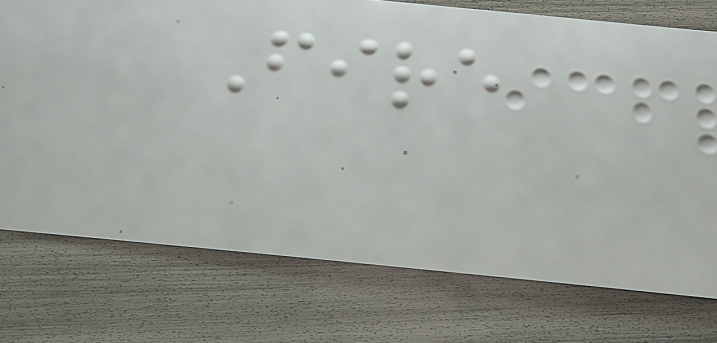Fire
